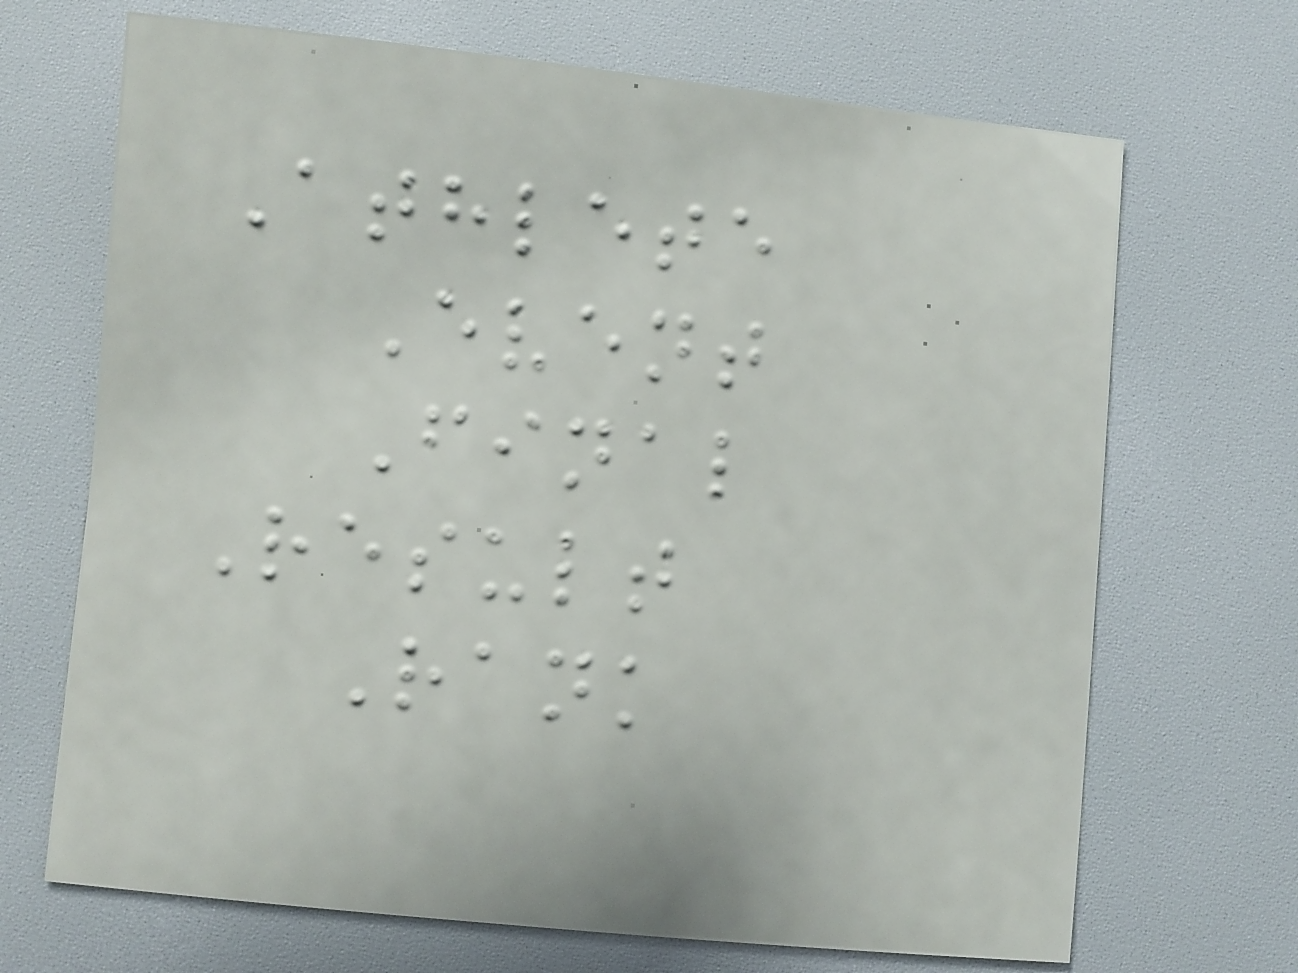Athlete
Event
Final
Result
Rank
